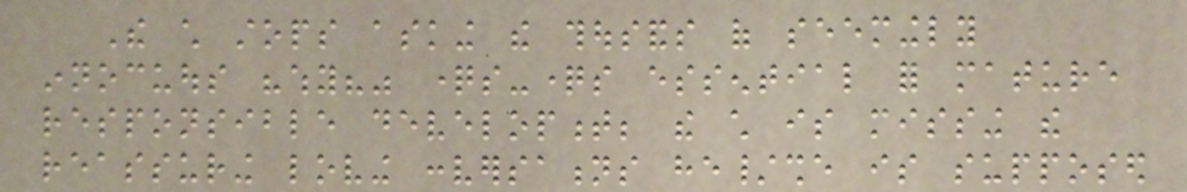The child stops asking the thousands of seemingly
innocuous "why?" questions-questions essential for mature
responsible development; the child is missing the
reassuring loving conversations he/she is supposed
